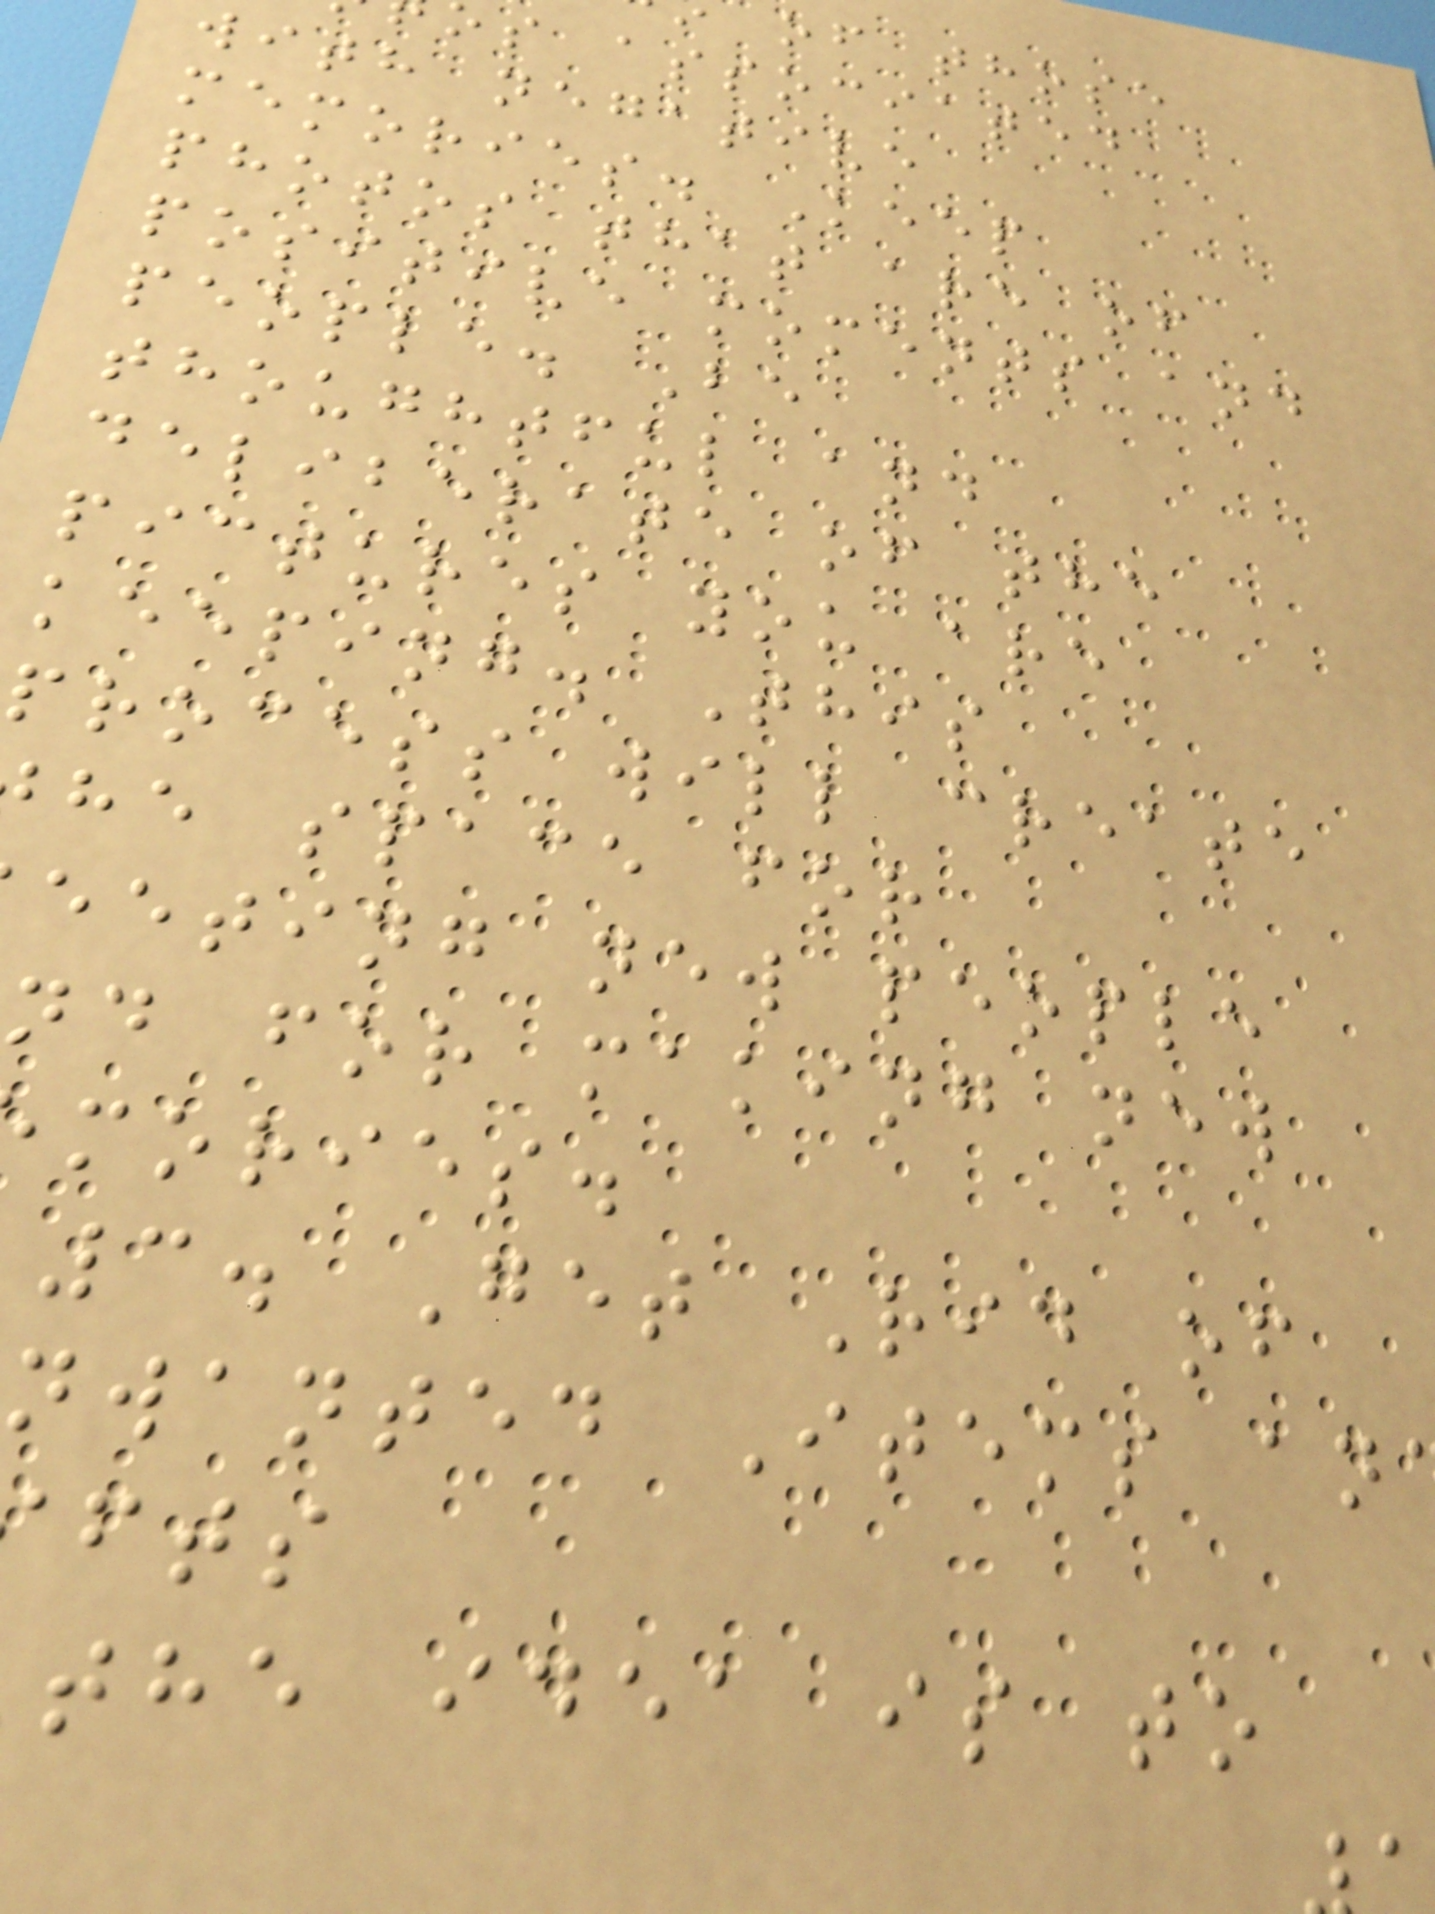of those
s associated
with negative
memories. Keep
photos that are of
positive moments and
people. Be
thoughtful and
deliberate of the
pictures you are
keeping. This
process will create
he space for
eeting new people
nd for making new
mories.
3. Get Rid of
nwanted Items an
the idea is to
